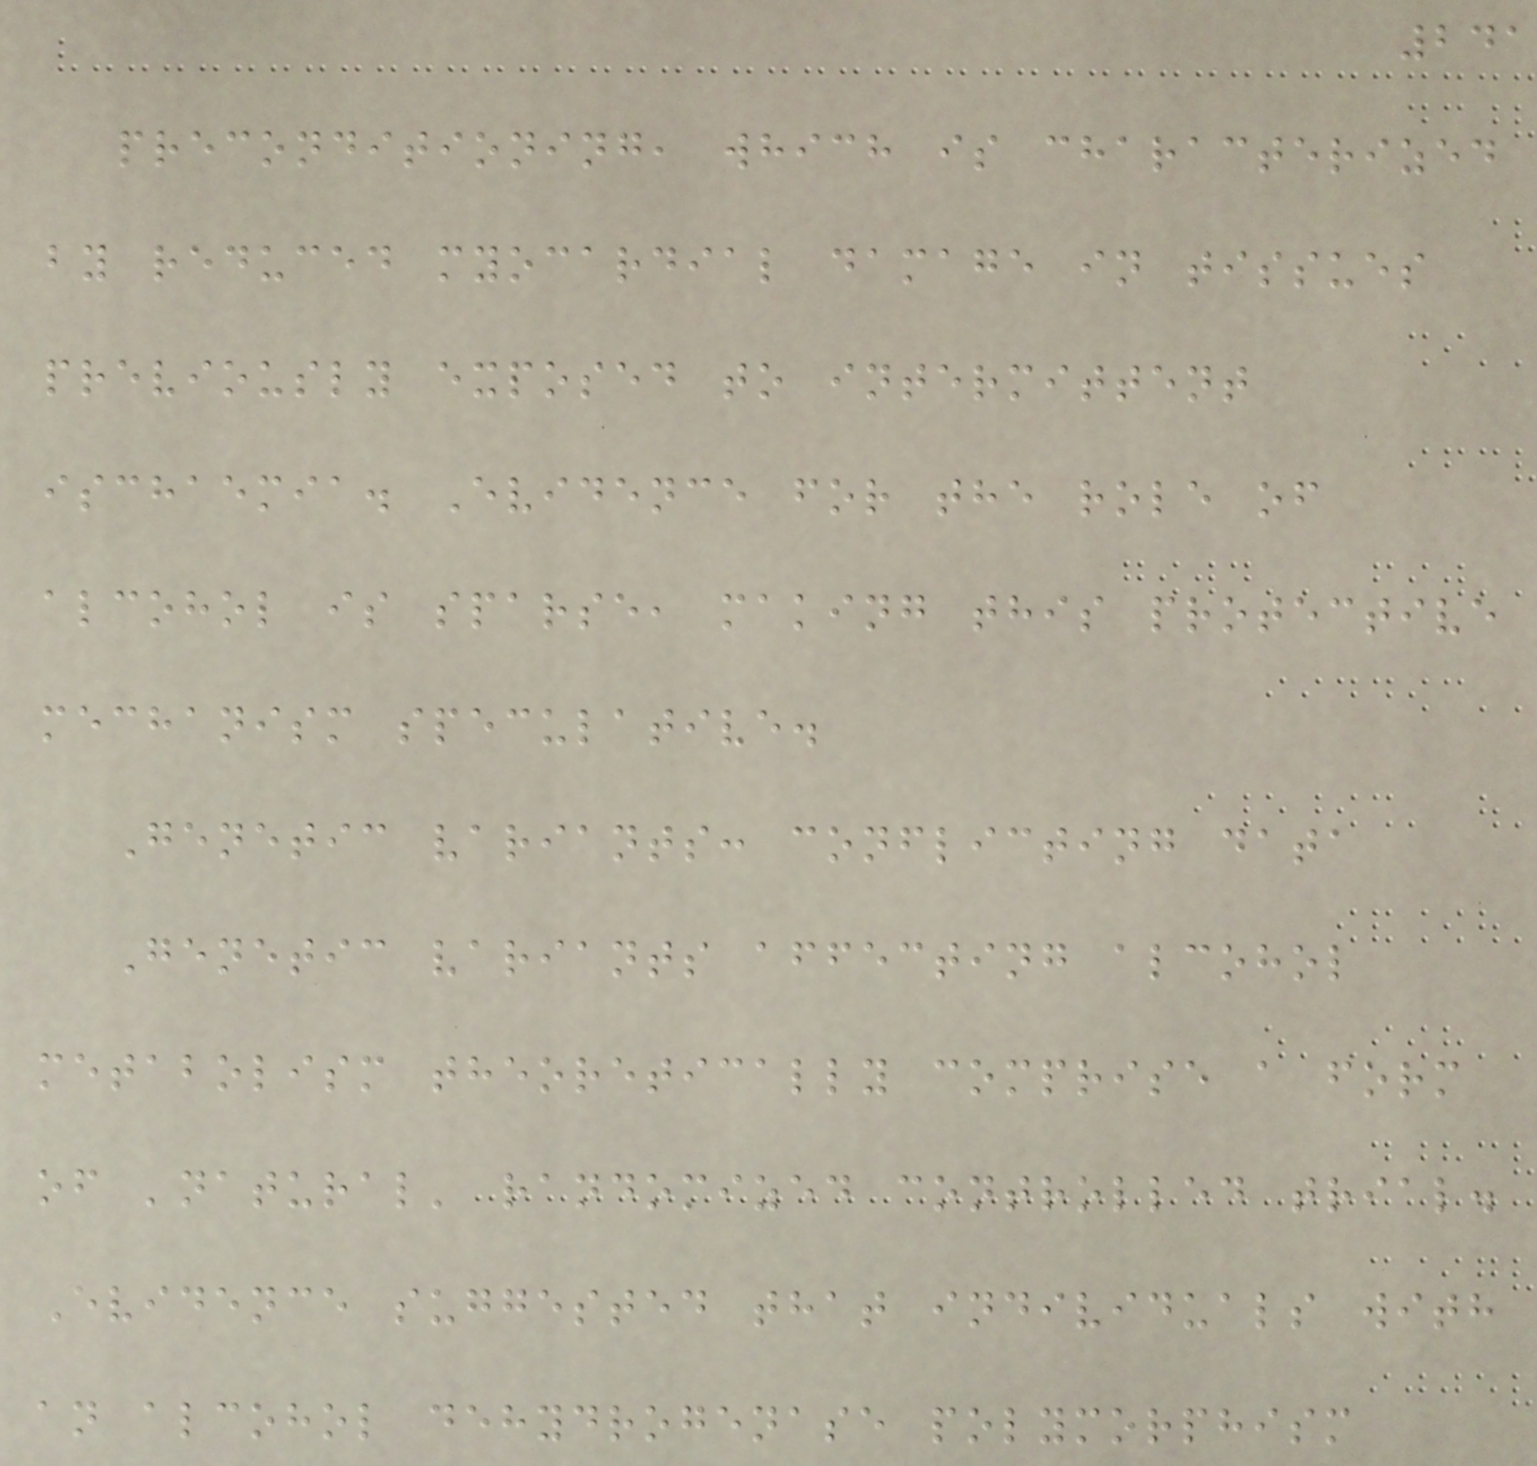241
preconditioning, which is characterized
by reduced myocardial damage in tissues
previously exposed to intermittent
ischaemia. Evidence for the role of
alcohol is sparse, making this protective
mechanism speculative.
Genetic variants: conflicting data
Genetic variants affecting alcohol
metabolism theoretically comprise a form
of 'natural' randomized controlled trial.
Evidence suggested that individuals with
an alcohol dehydrogenase polymorphism
